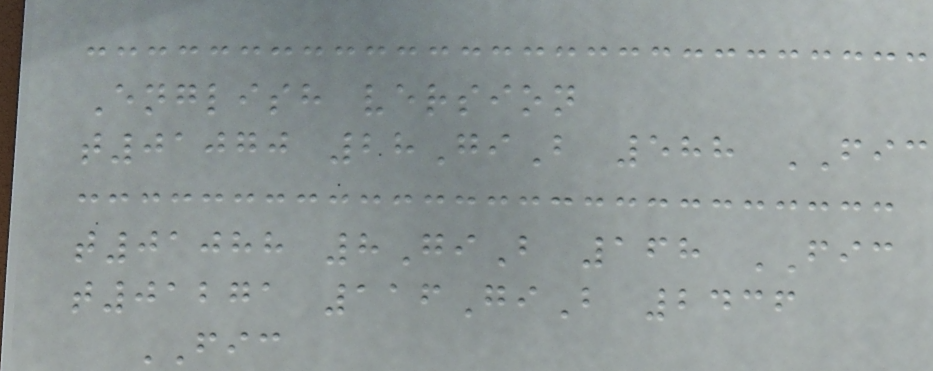English version
t01070 28GiB 588 FIC
t01088 8GiB 168 FIC
t01271 116GiB 2436
FIC
